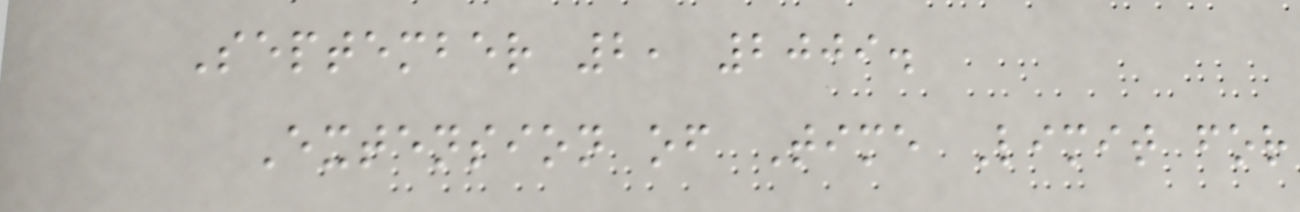September 2, 2009.
Extension of Time Limit for
